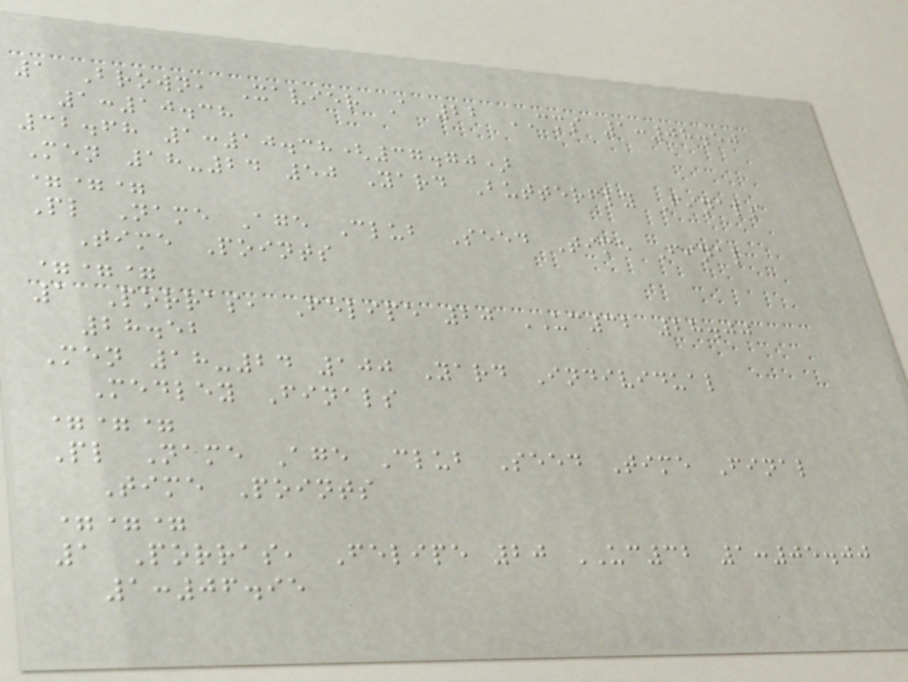1 Brown, Xavier A 22 CMS 1:08.50
1:10.38
32.68 1:10.38(37.70)
Men 18-24 50 Yard Butterfly Finals
===
Pl Name Age Club Seed Time Final
Time Points
===
1 Porras, Felipe 20 UC32 28.00
28.52
Men 18-24 100 Yard Individual
Medley Finals
===
Pl Name Age Club Seed Time Final
Time Points
===
1 Porras, Felipe 20 UC32 1:05.00
1:06.95
